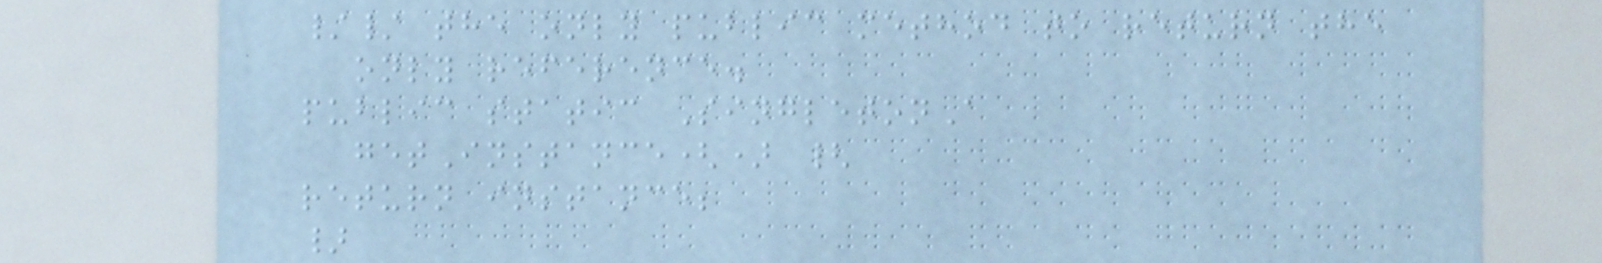// the only public method to return the
only reference.
public static SingletonA
getInstance() {
return instance;
}
